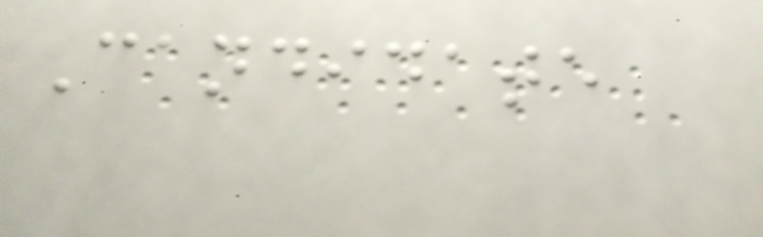Candidate
